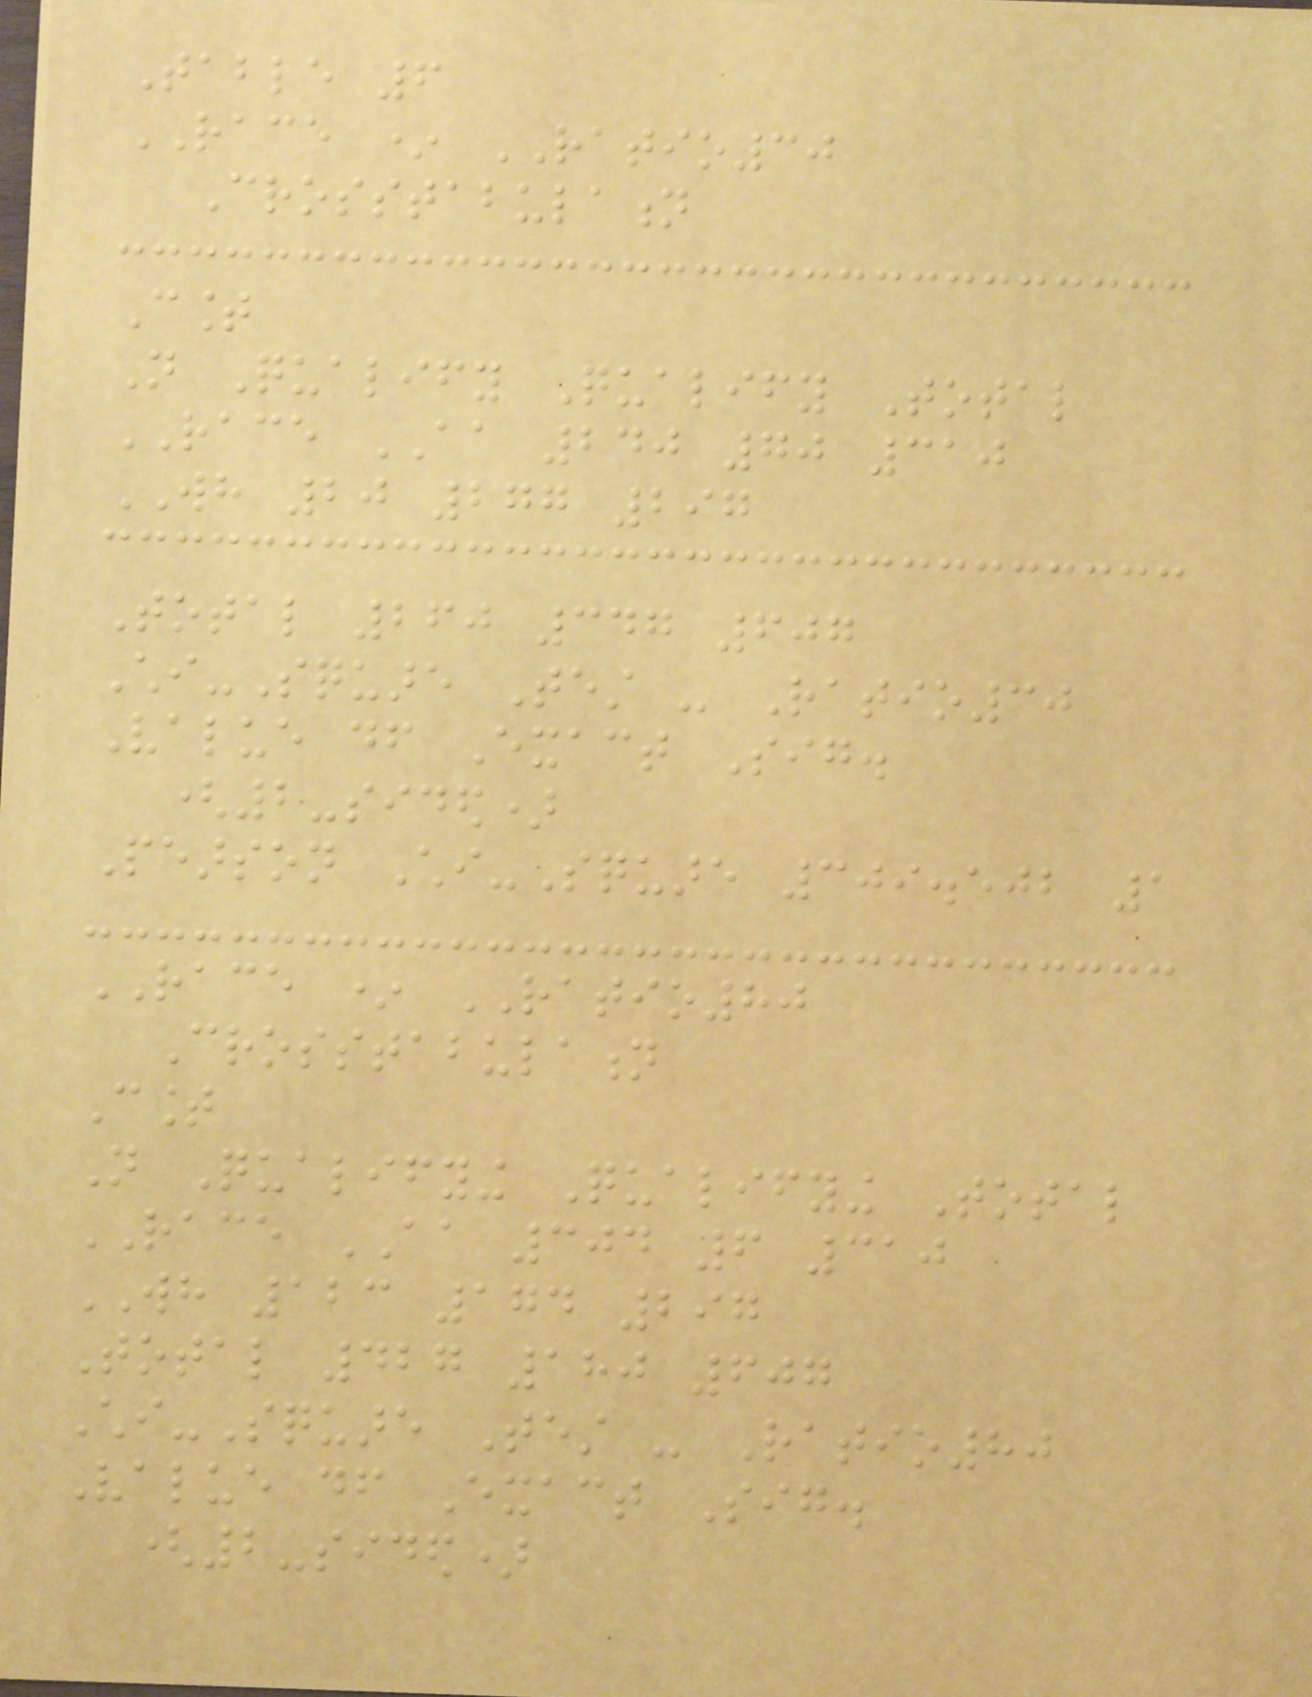Table 6
RACE * RATIO30
Crosstabulation
Count
Not Qualify Qualify Total
RACE AA 240 70 310
WH 20 277 297
Total 260 347 607
Chi-Square Test - Ratio30
Value df Exact Sig.
(2-sided)
Pearson Chi-Square 309.502 1
RACE * RATIO80
Crosstabulation
Count
Not Qualifying Qualifying Total
RACE AA 304 6 310
WH 123 174 297
Total 427 180 607
Chi-Square Test - Ratio80
Value df Exact Sig.
(2-sided)
